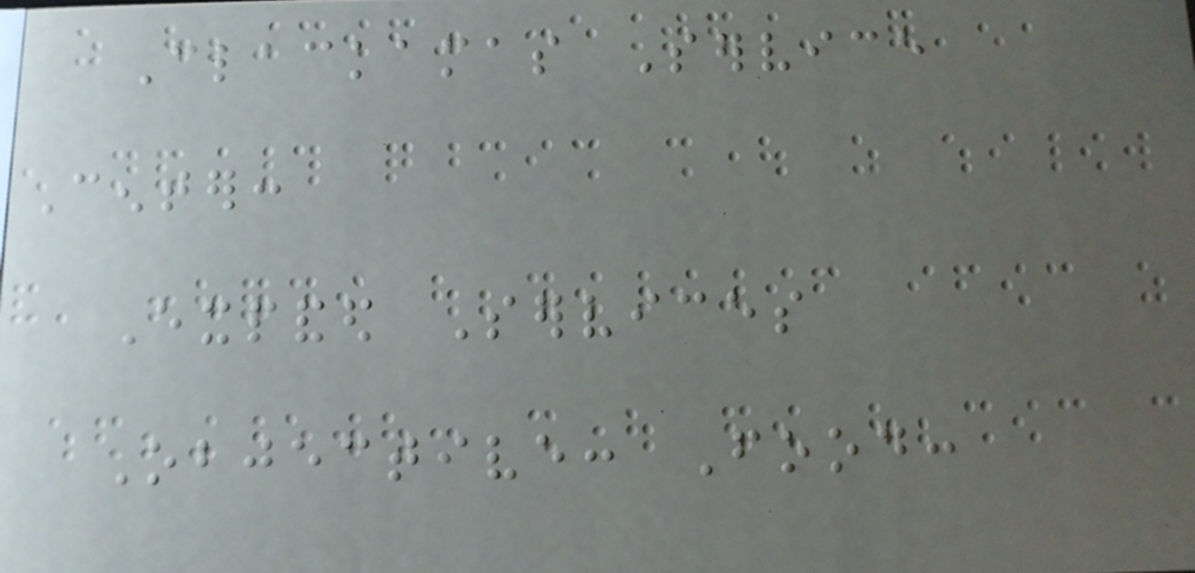Clackamas Service
Center:
Expanded Services
Objective: Food:
